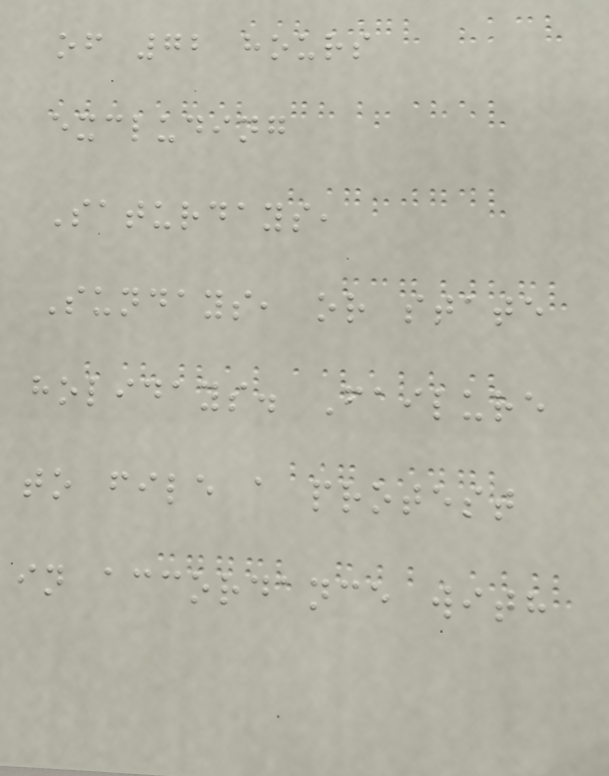of 72 hours
excluding
Saturdays,
Sundays, or state
holidays. Failure
to file a protest
in accordance with
